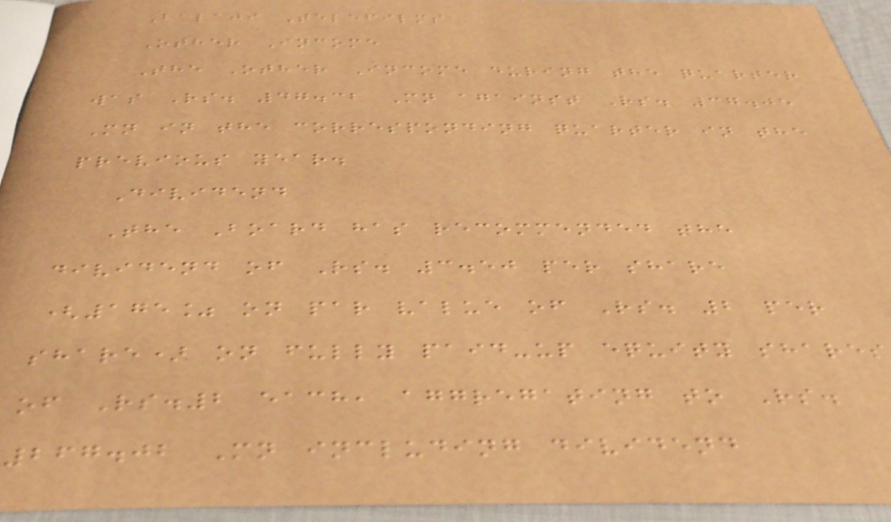Balaji Telefilms
Other Income
The Other Income during the quarter
was Rs. 47.32 Mn against Rs. 37.05
Mn in the corresponding quarter in the
previous year.
Dividend
The Board has recommended the
dividend of Rs. 3.50 per share
(175% on par value of Rs. 2 per
share) on fully paid-up equity shares
of Rs.2 each, aggregating to Rs.
267.02 Mn including dividend
